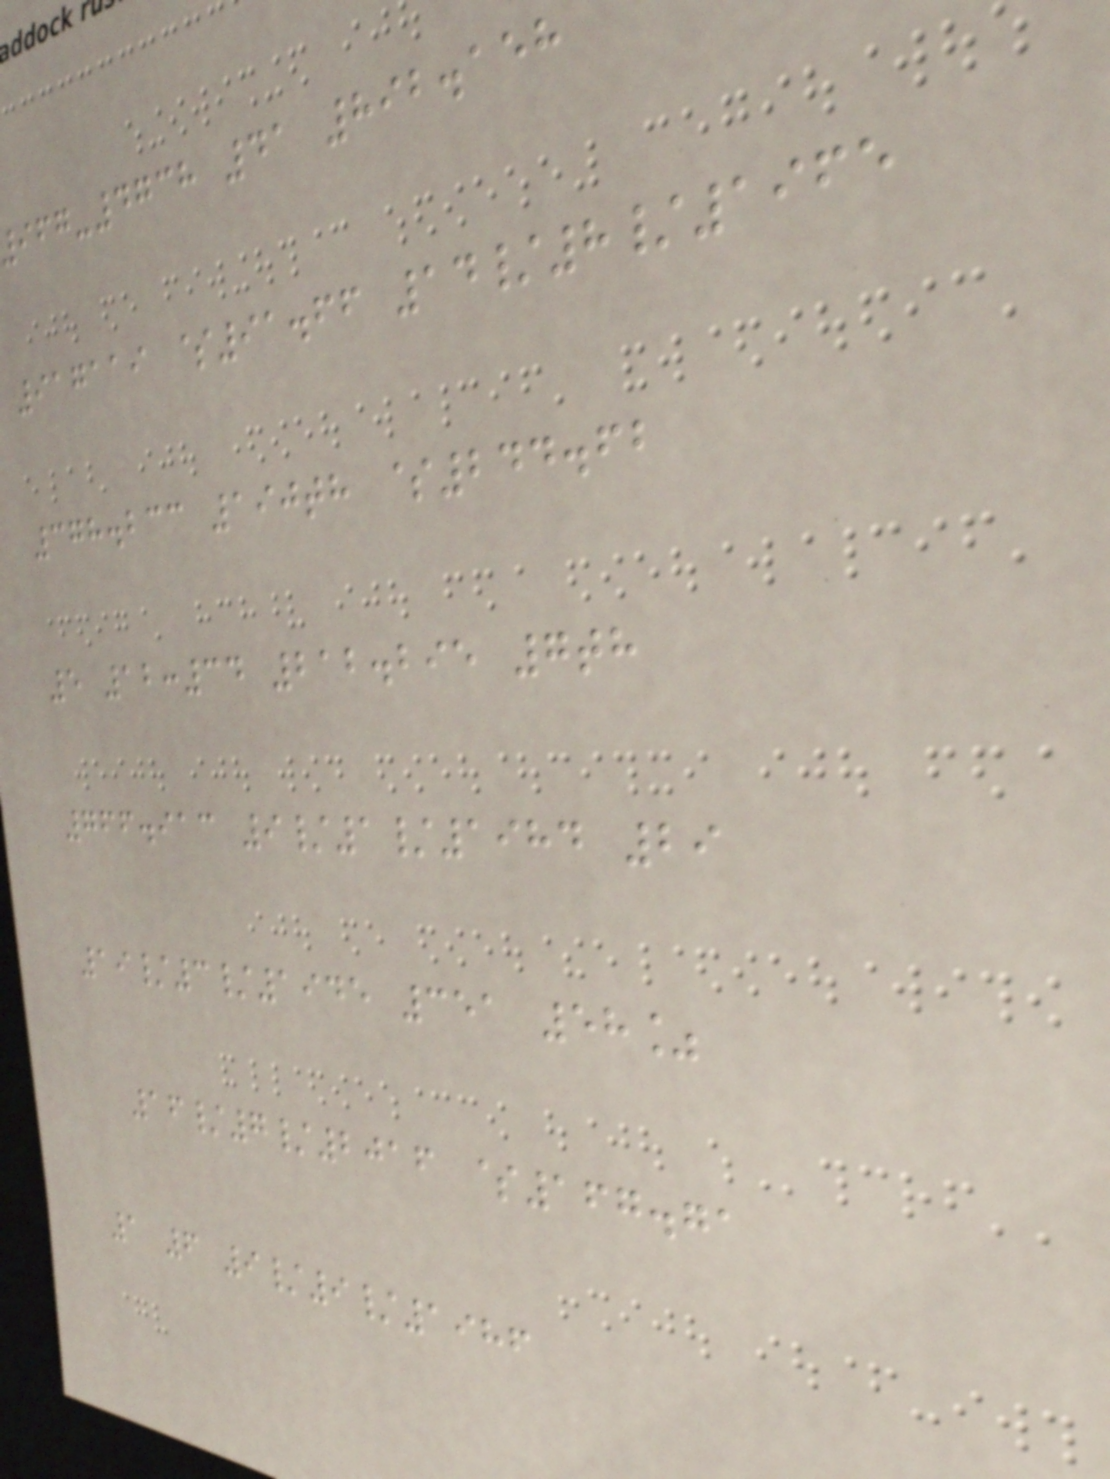-4738 41 892.158
917119 $91.66 14/8/1965
378.233 190th $244.62
5 12:34 212.295 7th
766.913 9/1/1984 29
19/3/1945 351 58%
16/7/2016 $167.71
1 6 9/9/1986
